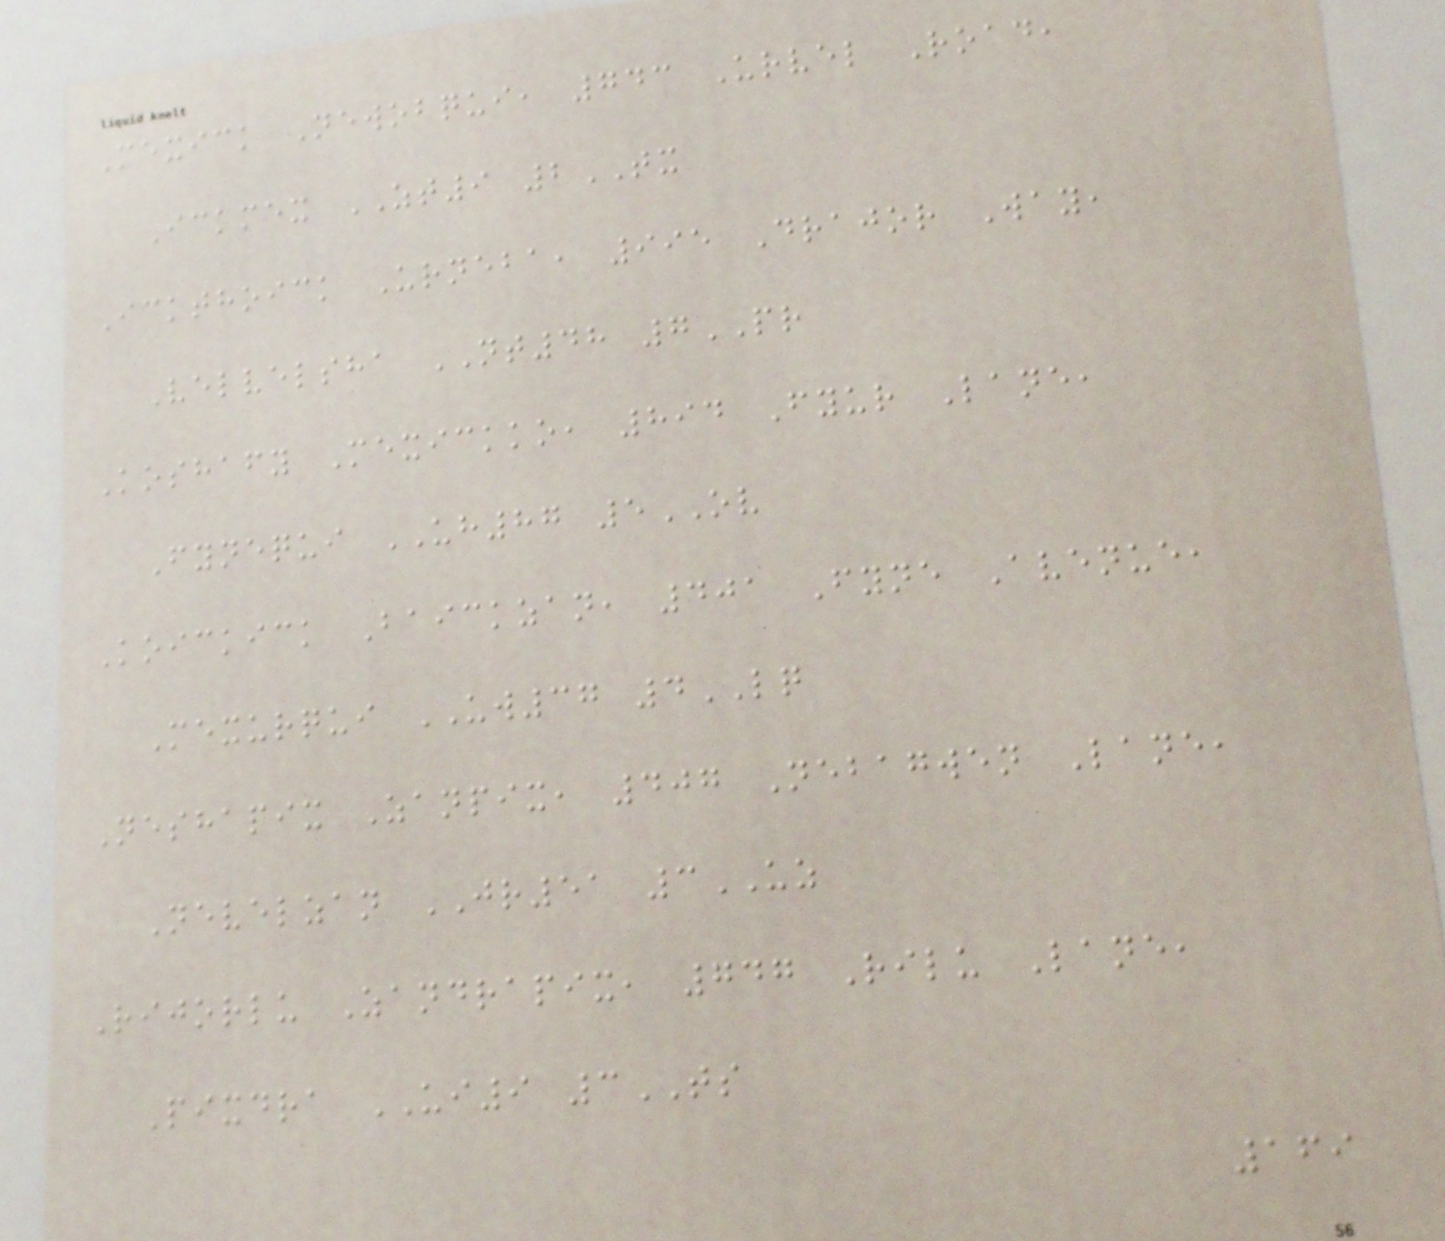Mexick Newobqui, 743 Urvel Road,
Ickmex ZT9 2TX
Ickthoick Urneba, 995 Drajor Way,
Velvelsha NT48 7PR
Koshafy Mexickko, 894 Fyur Lane,
Fynequi UH87 5OV
Koickick Baickzan, 401 Fyne Avenue,
Mexurqui UW37 4LQ
Neshapix Zanpix, 407 Nebagwen Lane,
Nevelzan JR51 3UZ
Rijorlu Zandrapix, 747 Rilu Lane,
Pixdra UI9 3TS
169
